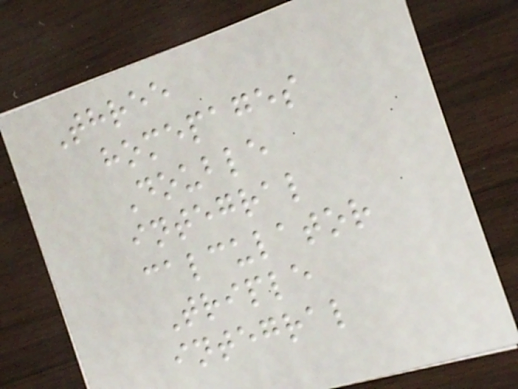Three
homepages
Double
integral
calculator
Triple
integral
